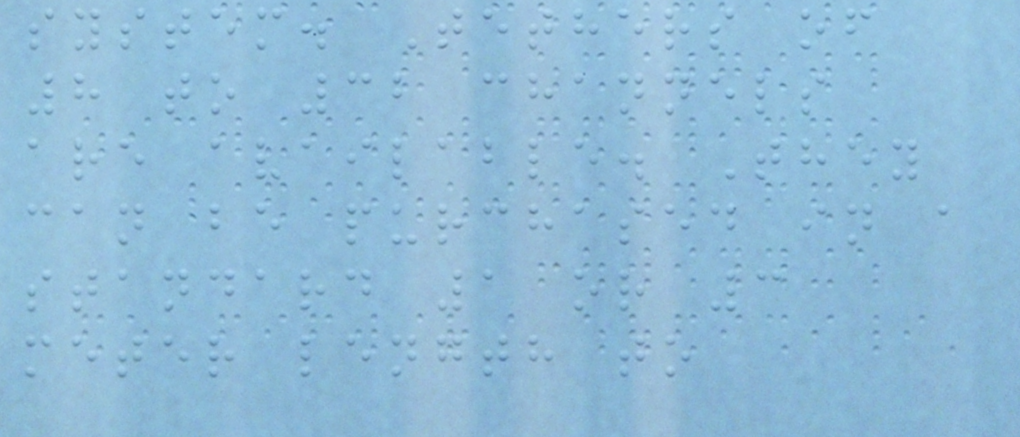system. Tethers of
8 to 32 channels
are available. They
can be purchased in a
standard 1 or 3
meter length to
